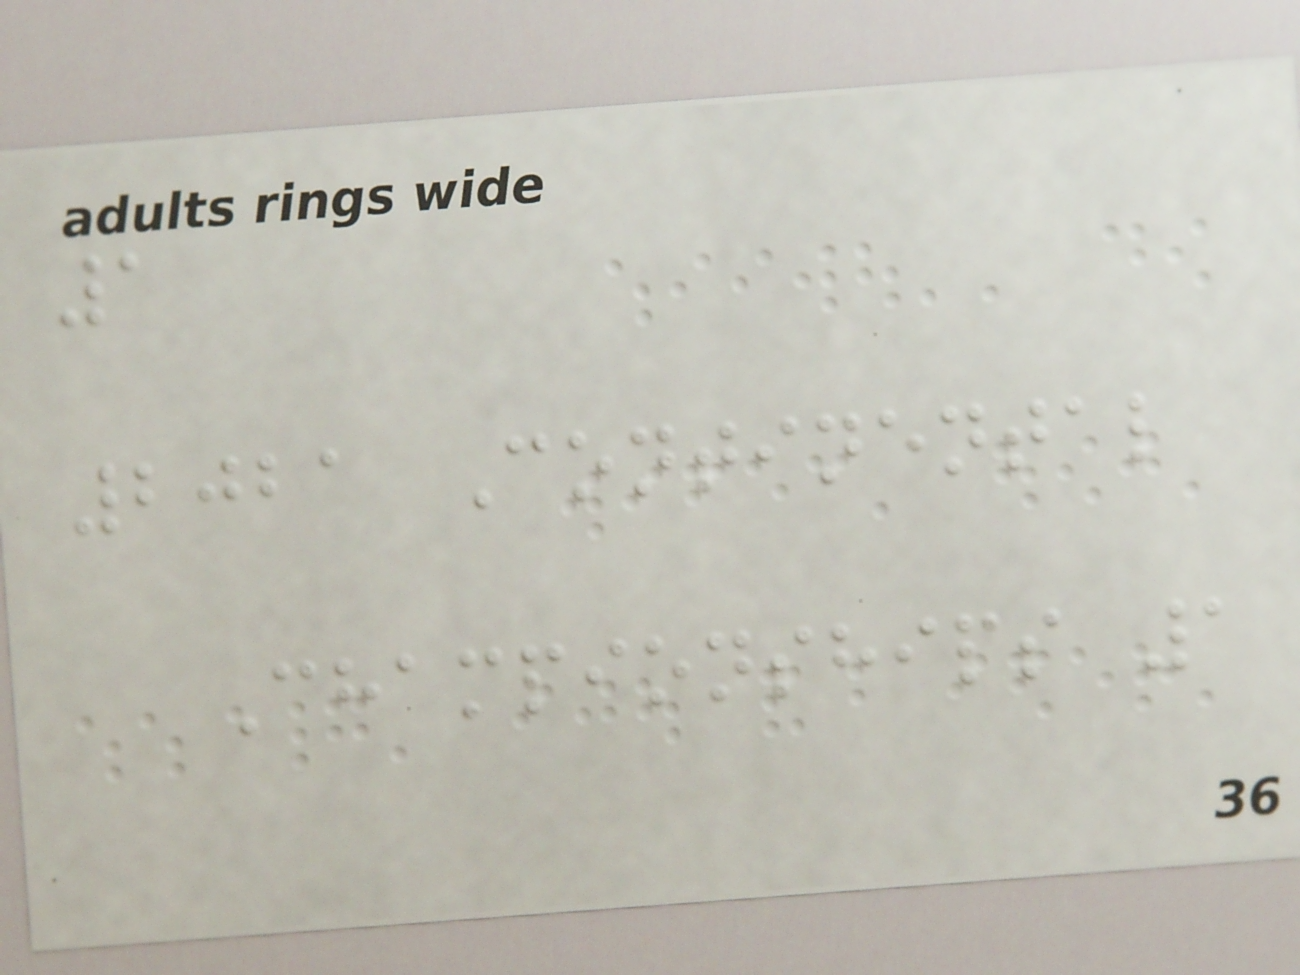1
2021 Continental
Championships 1
